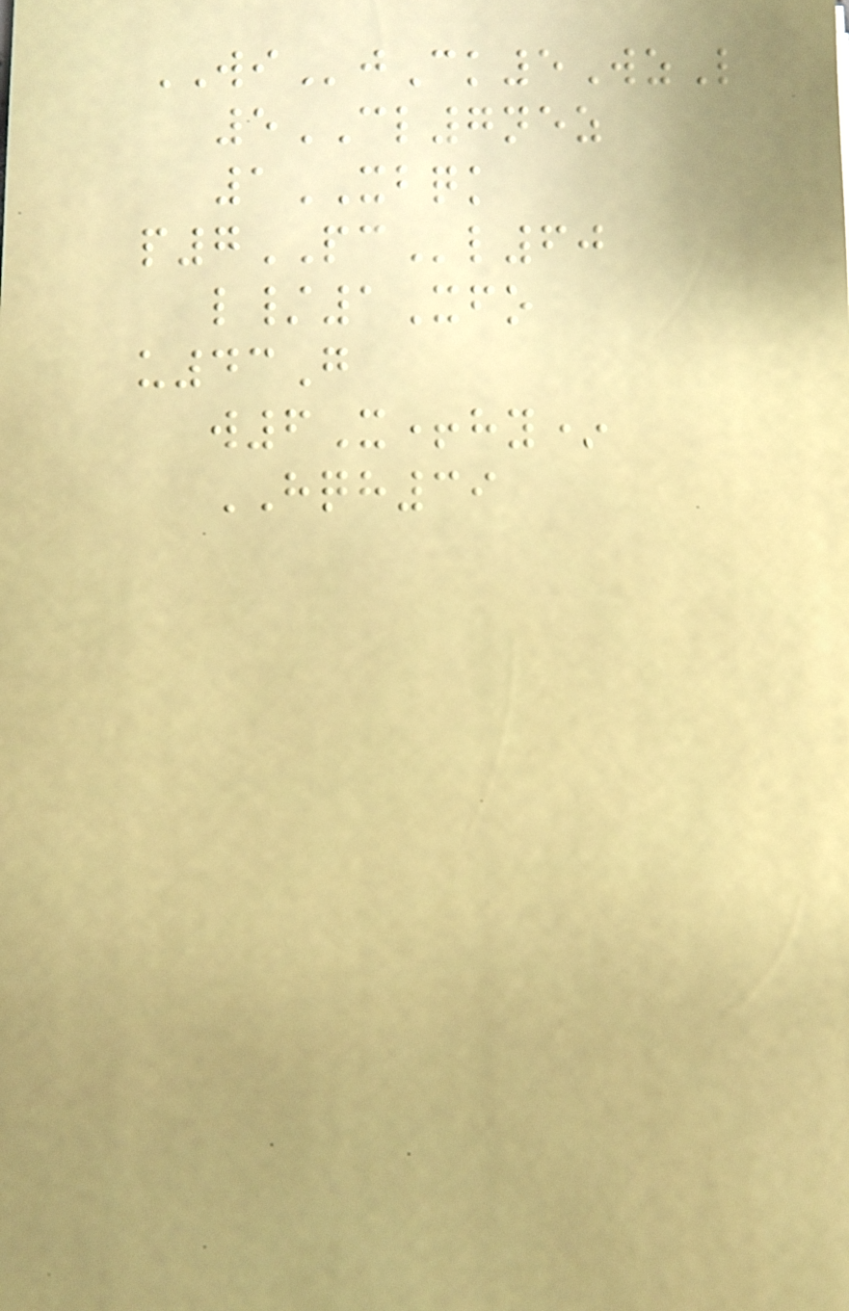WIjCk5WzL
5CL7nez
1XBQK
p7PCl60
l/1Xfo
u43G
w6X+hy*
HQH39
